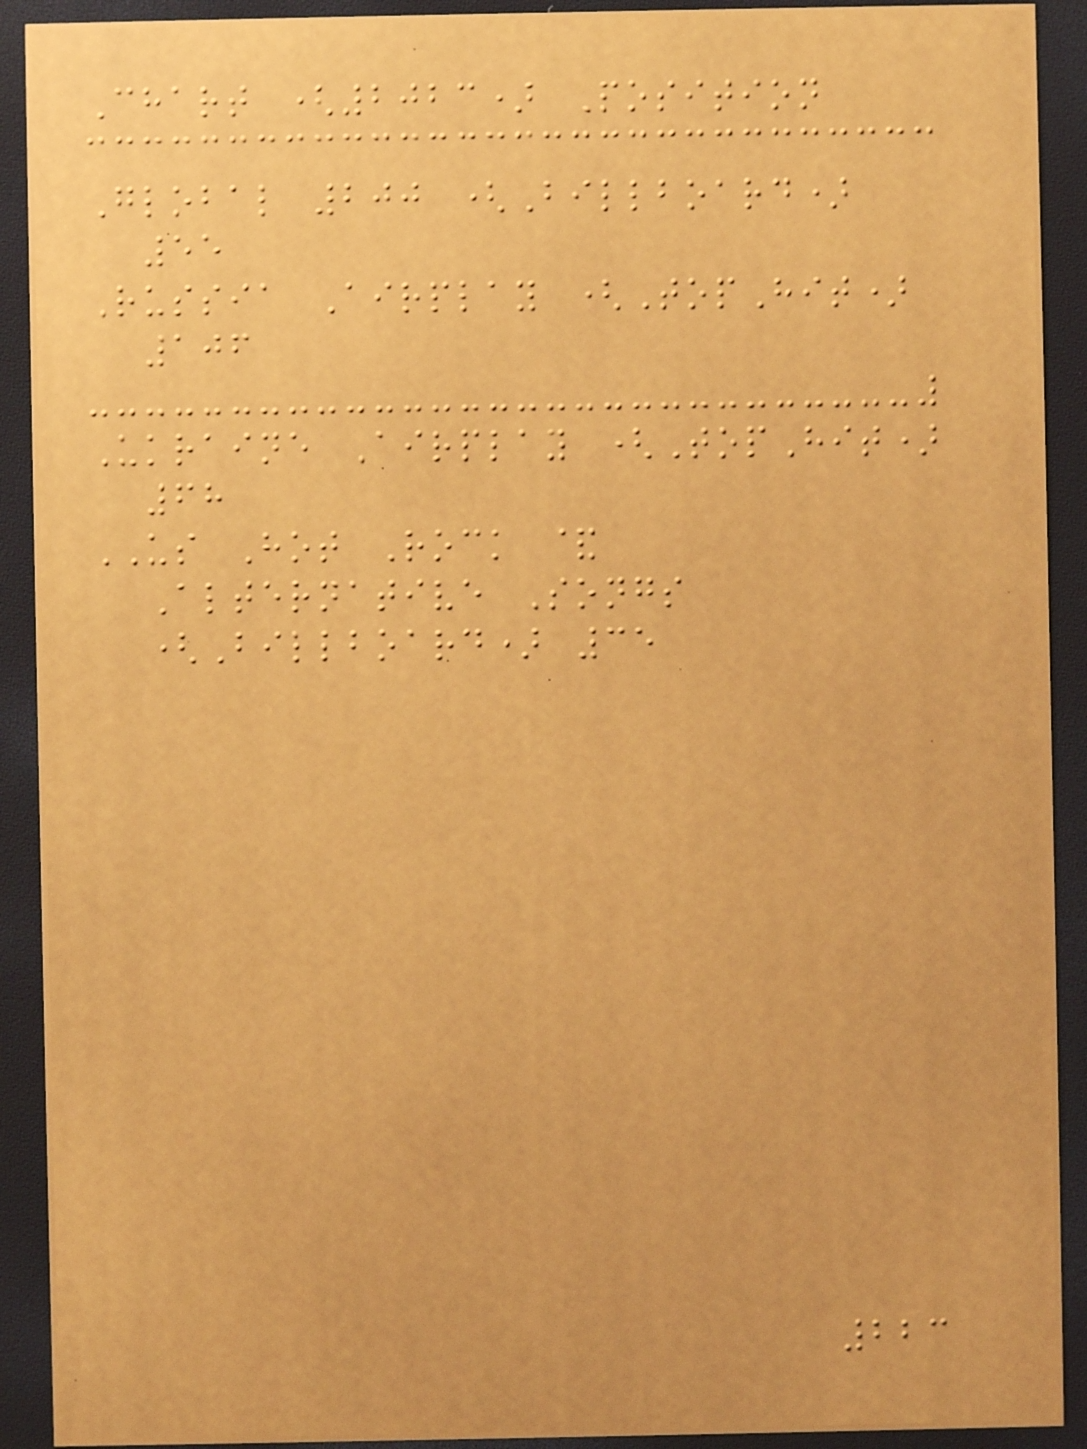Chart (2023) Position
Global 200 (Billboard)
55
Russia Airplay (TopHit)
106
Ukraine Airplay (TopHit)
68
US Hot Rock &
Alternative Songs
(Billboard) 35
223
